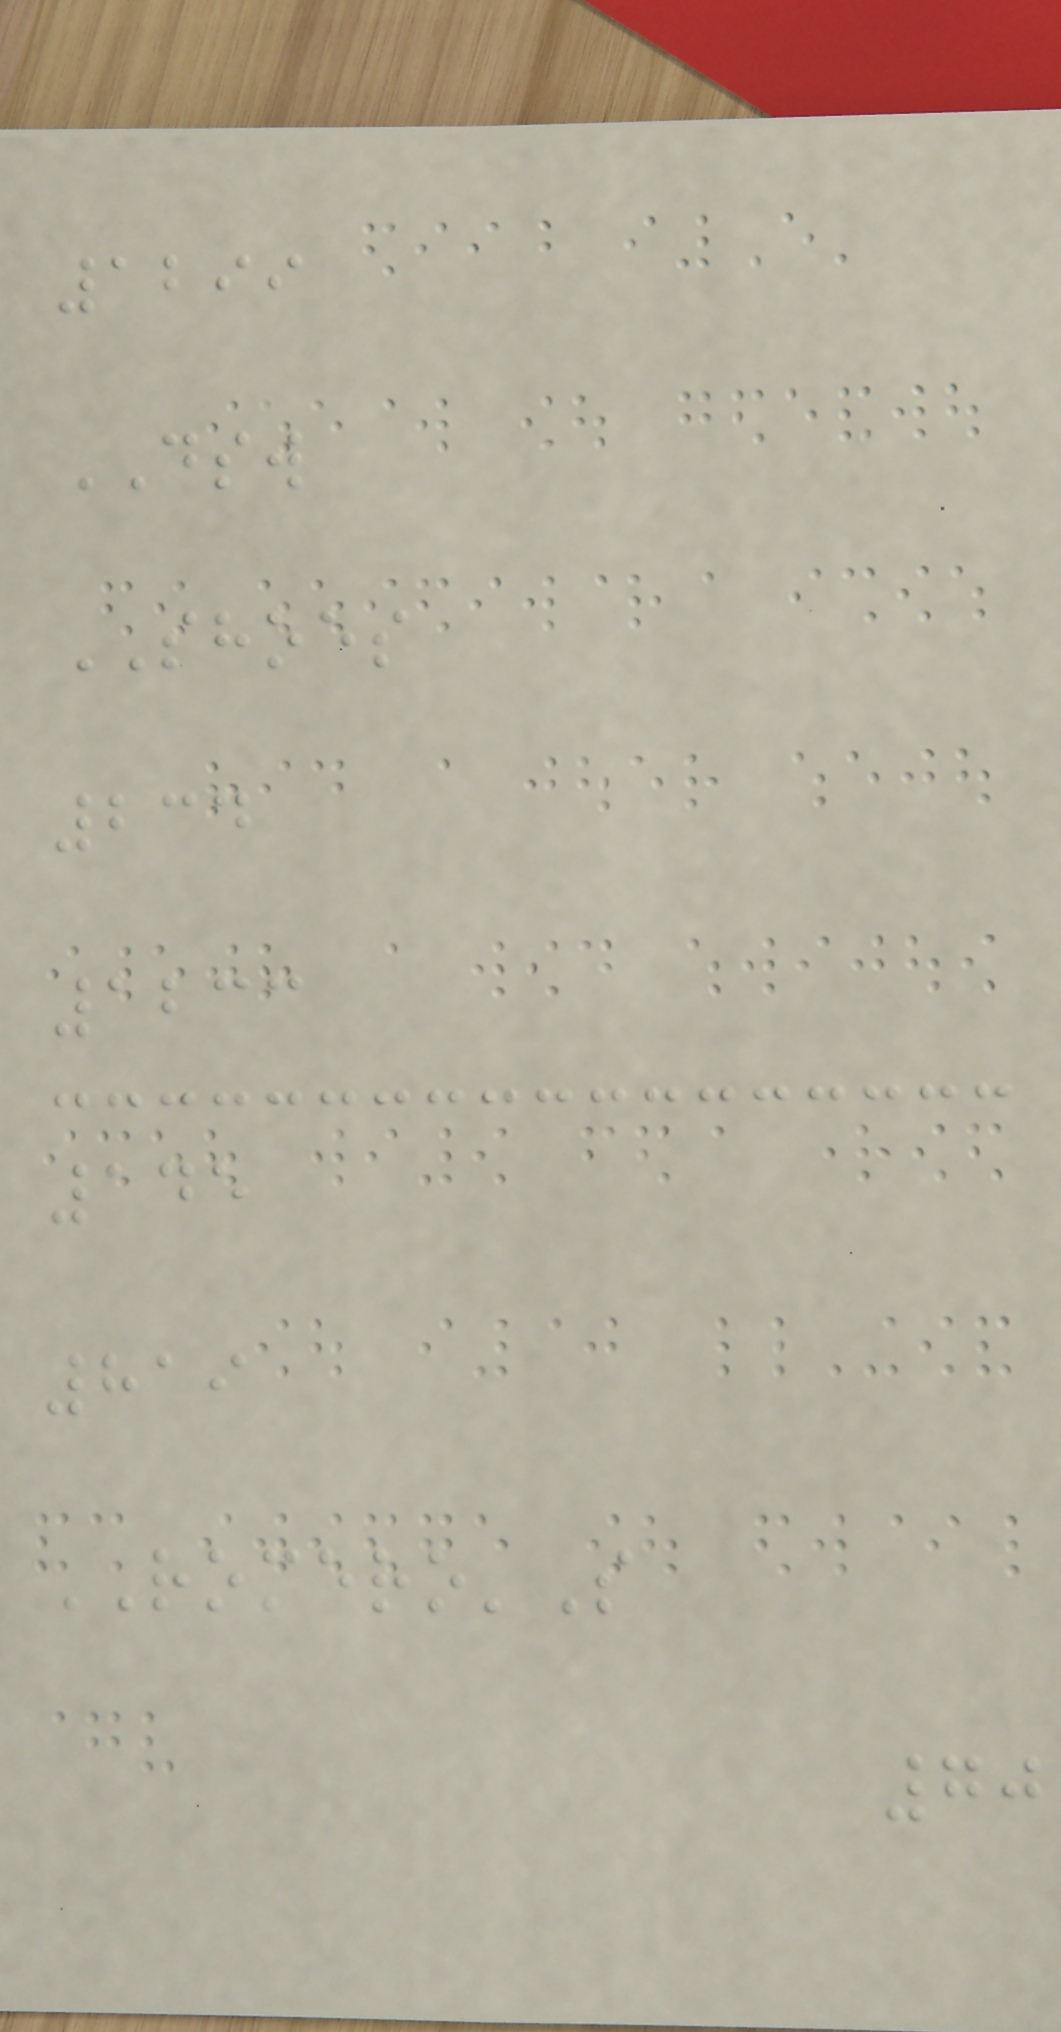1299
DSW
SHOES
234
1233
145
819
ROMERO'S
70
